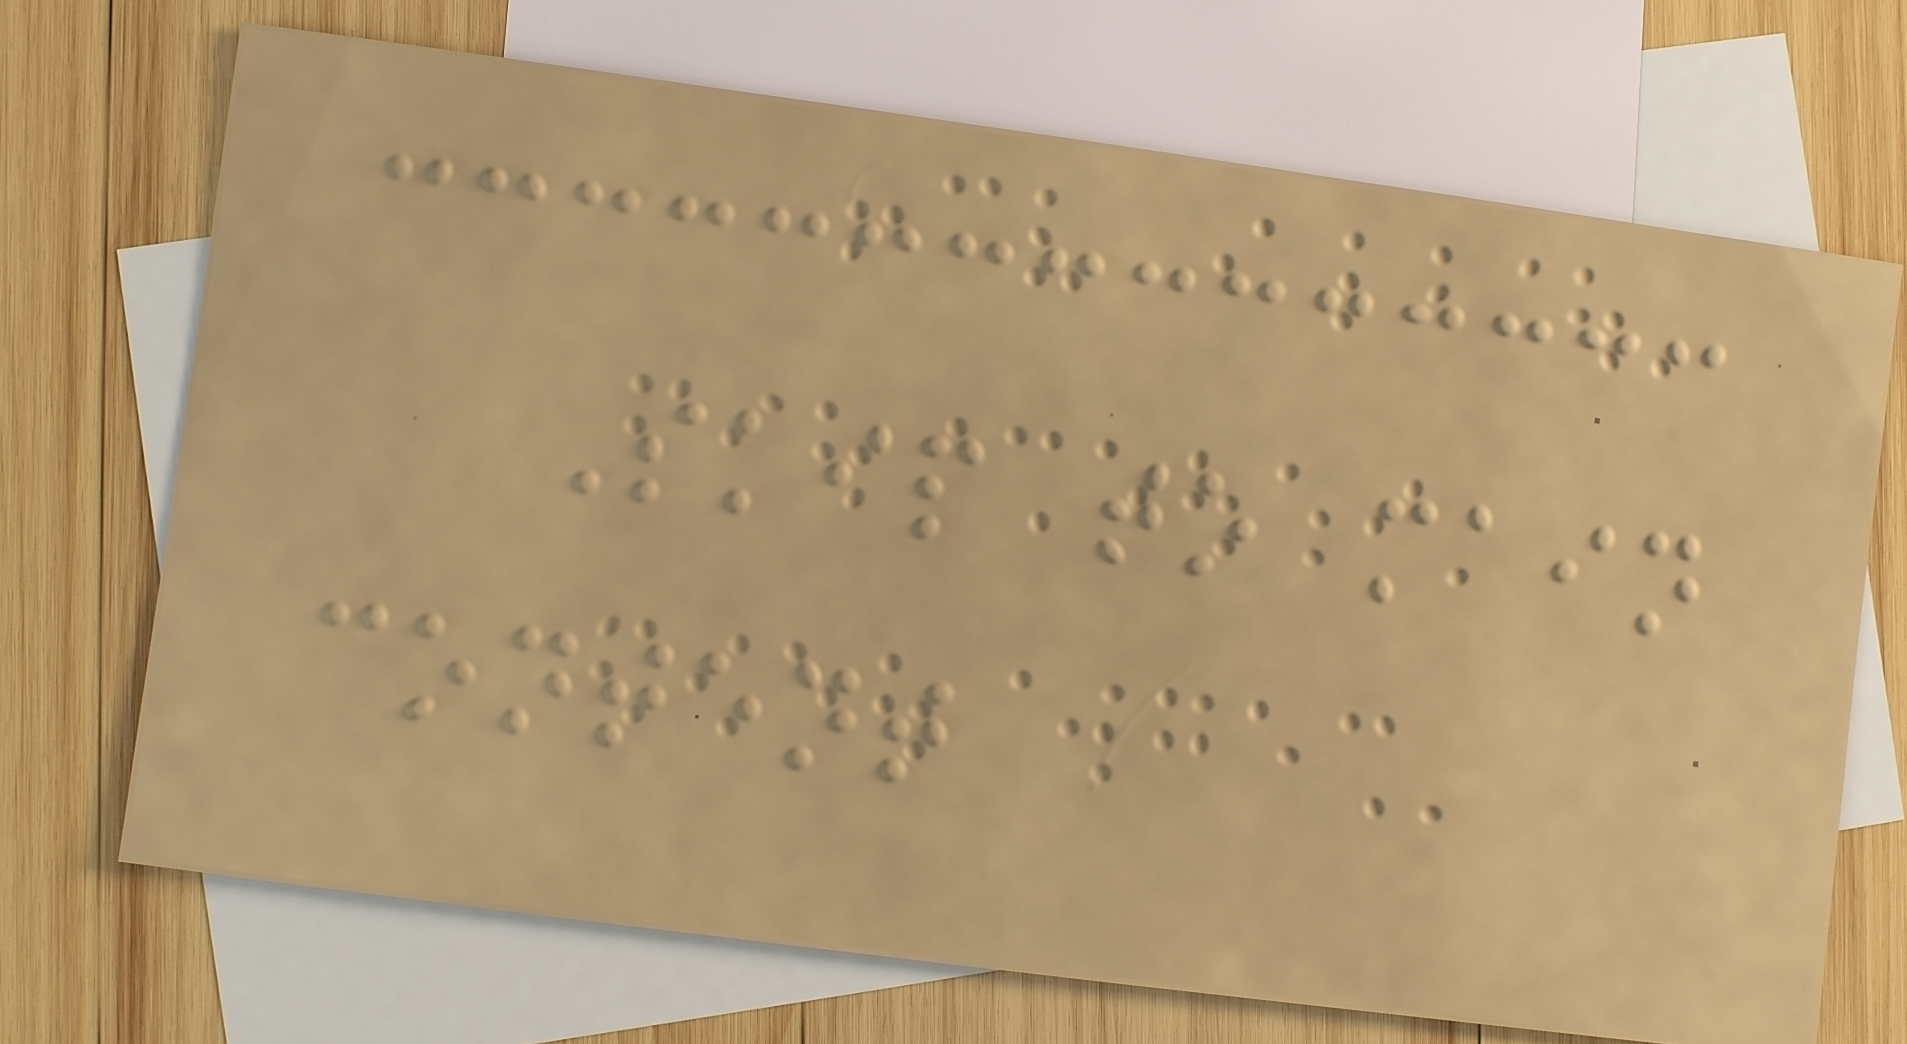Skip to main
content
